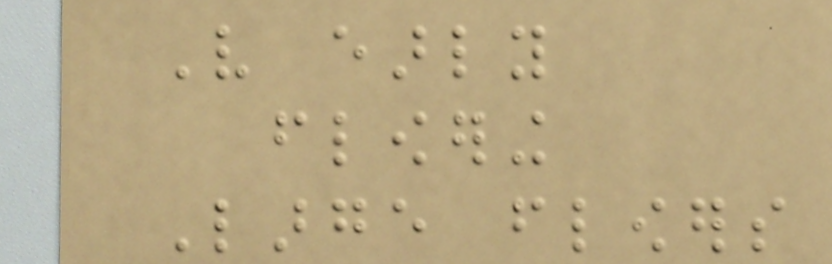Very early
flowering
Large flowers
